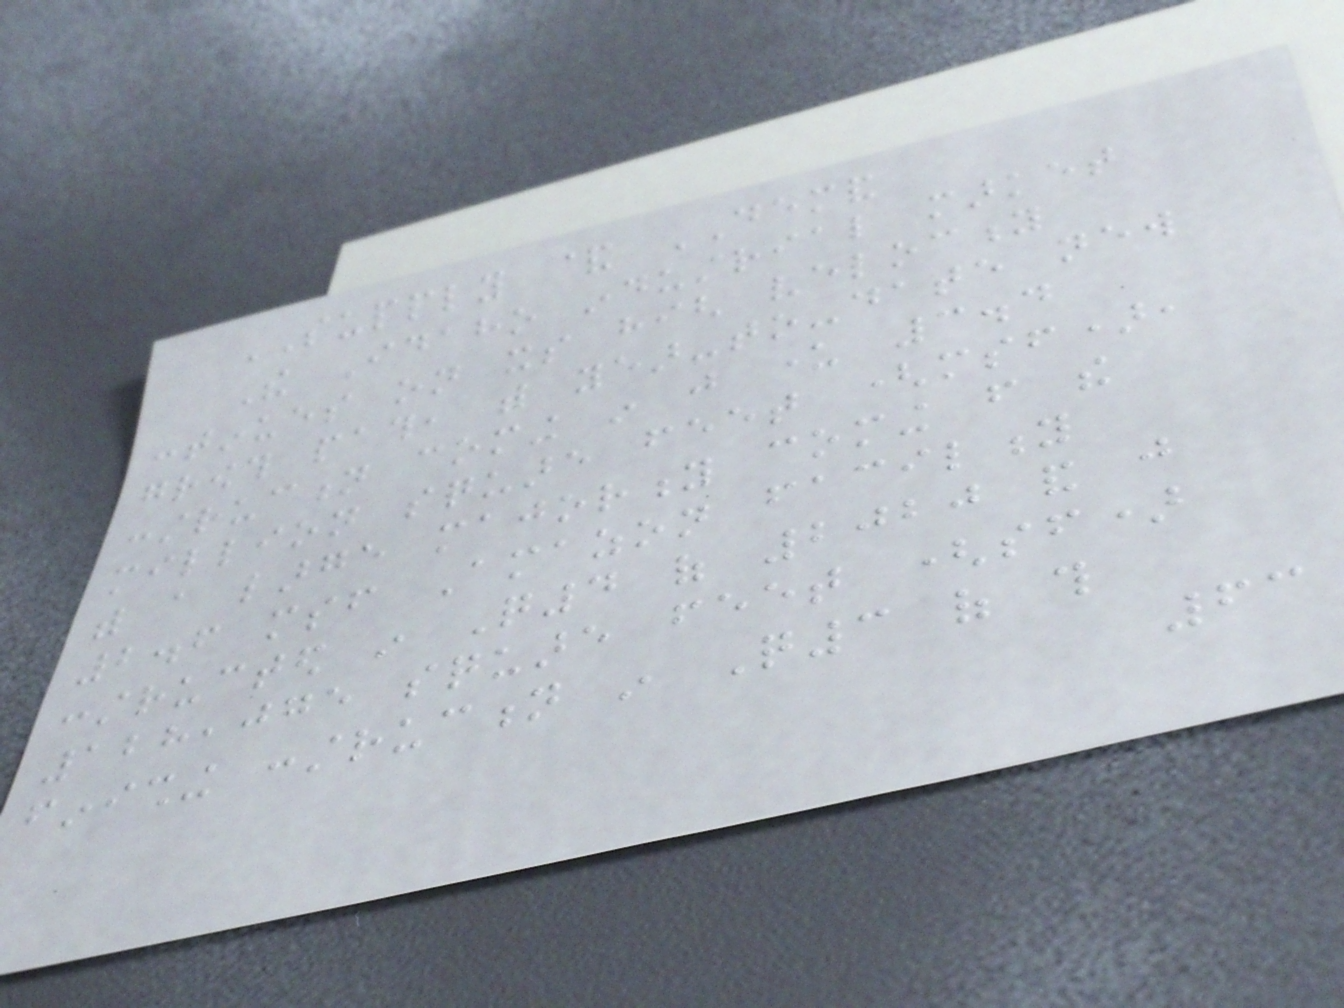SUPPLY & DEMAND
The Idaho industrial market
continues on its high velocity
growth path, with year-to-date new
construction coming in just under 3.4
million square feet (msf),
with a large majority coming from the
2.6 msf Amazon facility
constructed in Q4 of 2020 and just
128,075 square feet (sf)
finishing construction in Q3 of this
63
